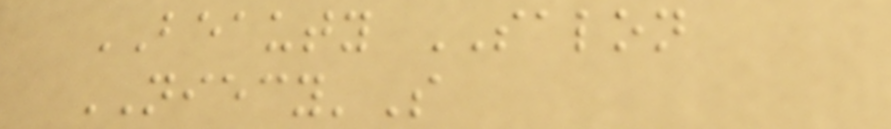BEAUTY SALON
NIECY'S
